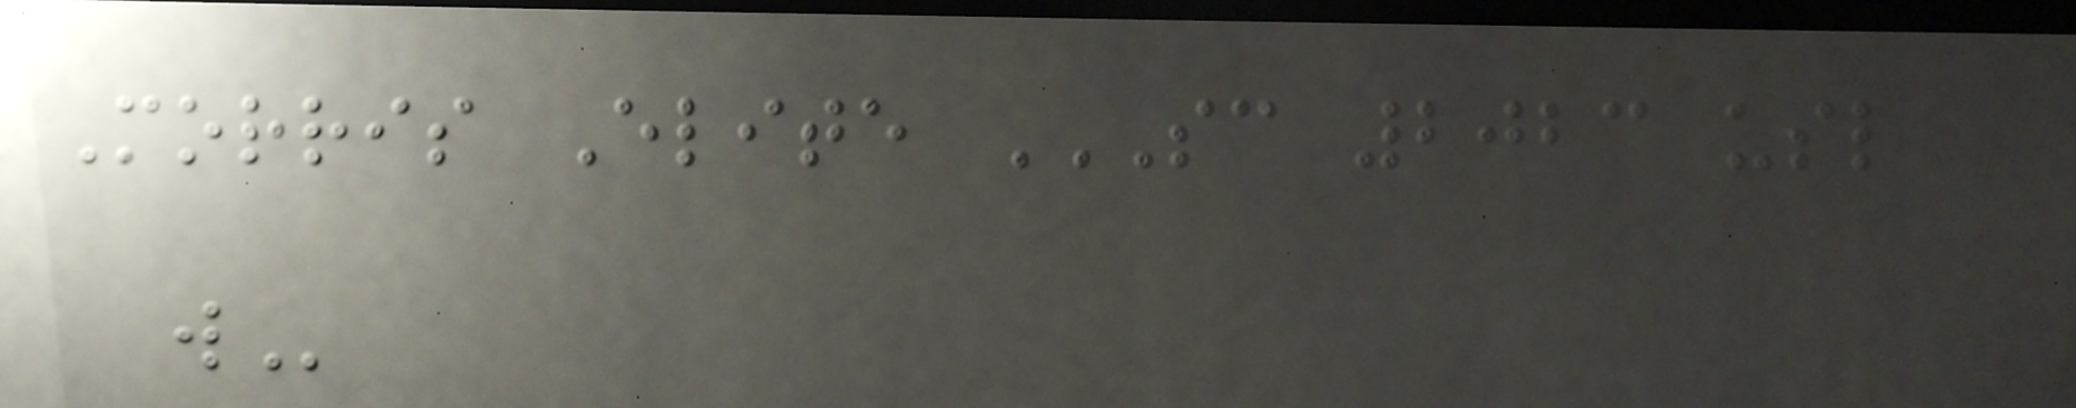Morris Elite SC 2023 USL
W
